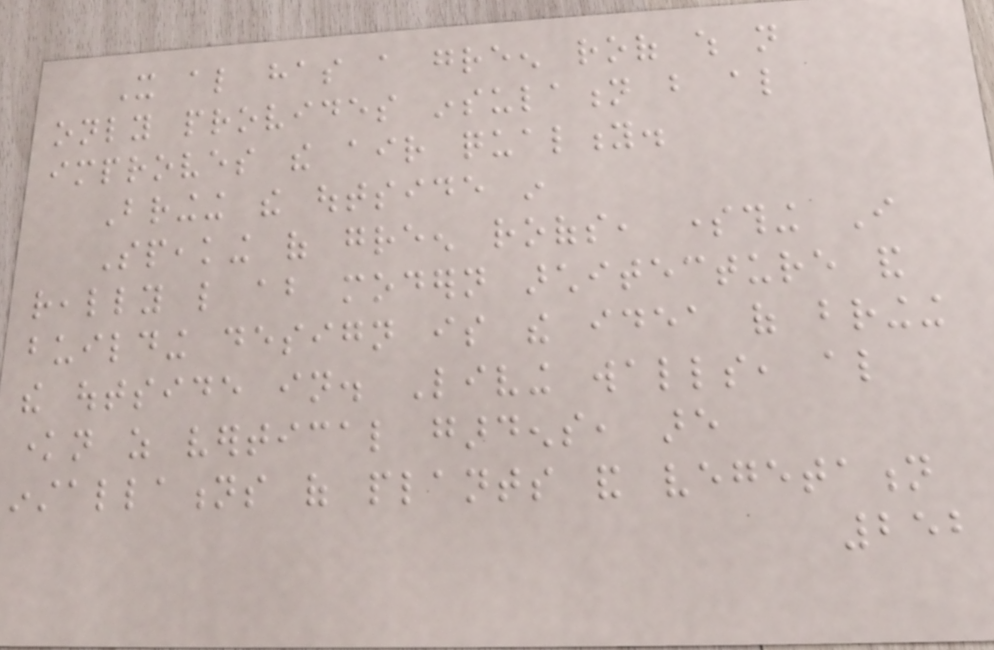It also has a green roof which not
only provides insulation but also
improves the air quality.
Bringing the outside in
Speaking of green roofs, something I
really like about modern architecture and
building design is the idea of bringing
the outside in. Living walls, also
known as vertical gardens, are
installations of plants and vegetation
252
